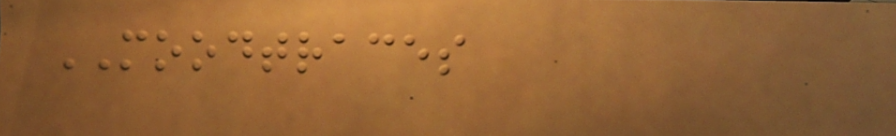MOODTRACES
